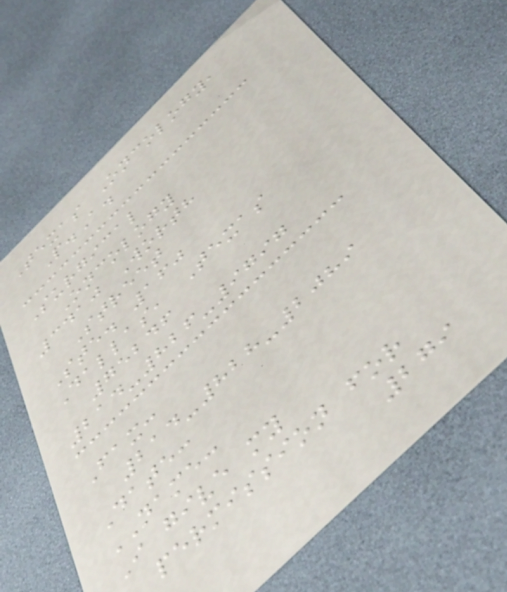Texas Oncology,
P.A.
Surgical
Oncology
3410 Worth
Street
Ste. 160
Dallas, Texas
75246
214-826-9797
Fax:
214-828-2089
Date:
NAME:
I give my
permission for
279
